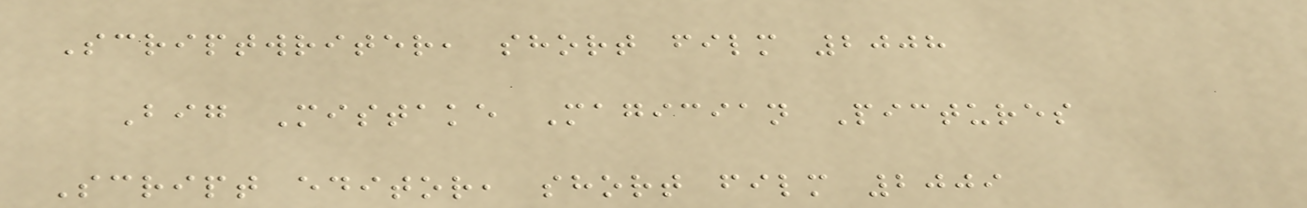Scriptwriter, short film 2008
Big Mistake Magician Pictures
Script editor, short film 2009
